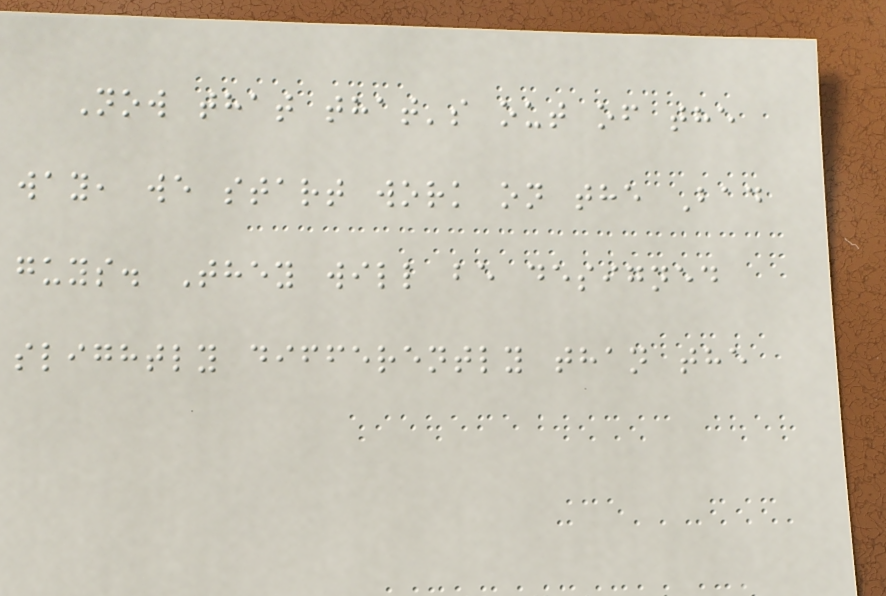Now that that's out of the
way, we start work on the Bad
guys. They will be designed
slightly differently than the
